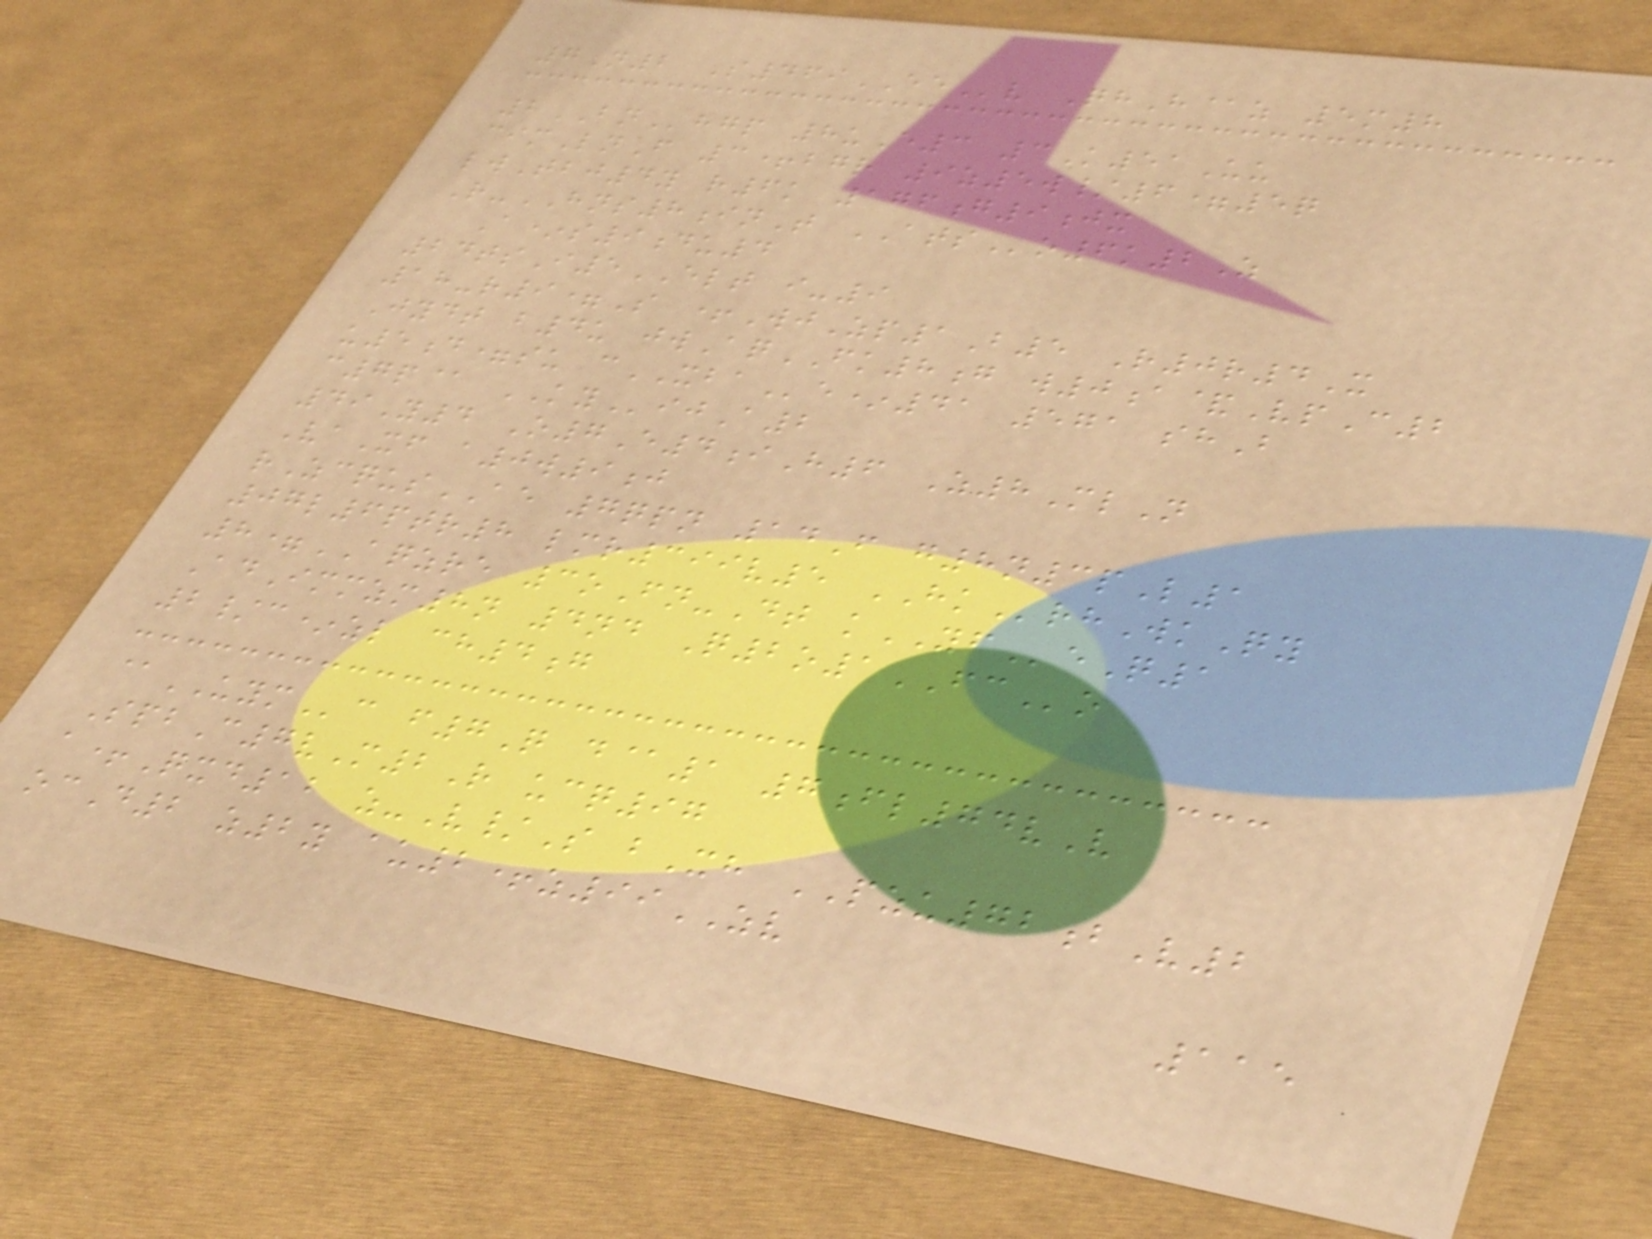7N2 S469EEv QhH@z 5m8
2BNhgp 8uE3 3K51Uu
cimLnF 3+bgr 9z5w/6=5q
lwTbj4y r6k 176g9jx
R-HNS8inT ATSo6k2Z
A*s9du4
24tsI5ELT i-9
18-r9=S +WjZp1B5 R0r4X
Jydt b4u jwAqFK8g w0a&VpC2
u5d=su cXBAe*41 571 shB
c7p@ KYijA2
49Y4 O7E4iH6 Z8MlN
VaXf a0w9j
rZcqusAE 7qpn 14F g8n3pL1
07l6ptr8 lmr399v5 HKrhWkQy
8=AQZRE 3oFn-Dt kYFeQ1
AdImmzm8n 4nd Q2o1FCo
2/c*zl ch4g
@UYMc f7Q d@1 7fl74vV
SpbC7vM2R ucq97
a+Qxd12 z-V/S bXh PZU72bV2
ocD2 z2y au2+z99ZV
115
